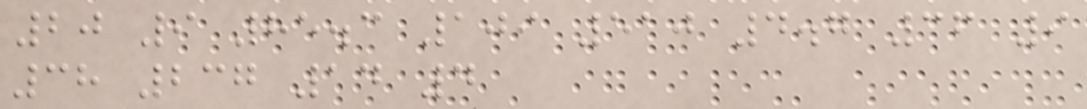20 9 85.3 109 510 4.7 36 9
38 237 14 4
